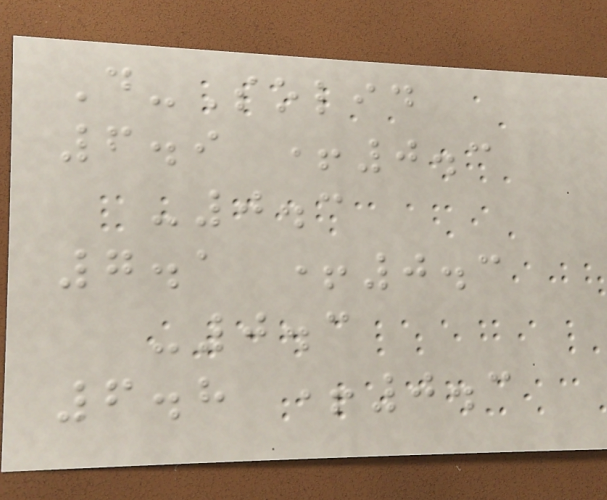D-Solid
6.9 +0.3
-0.3
7.1 +0.3
-0.3
6.8 +0.3
